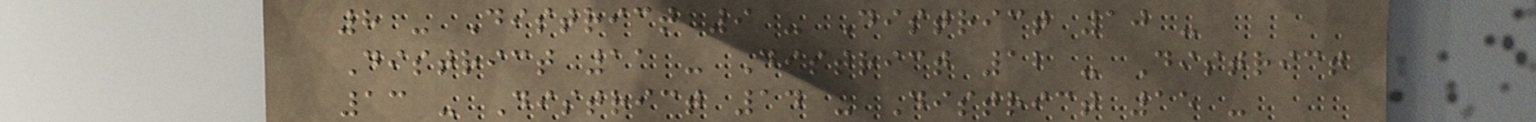8 - District 9 - District 10 -
District 11 - District 12 - District
13 - District 14 - District 15 -
